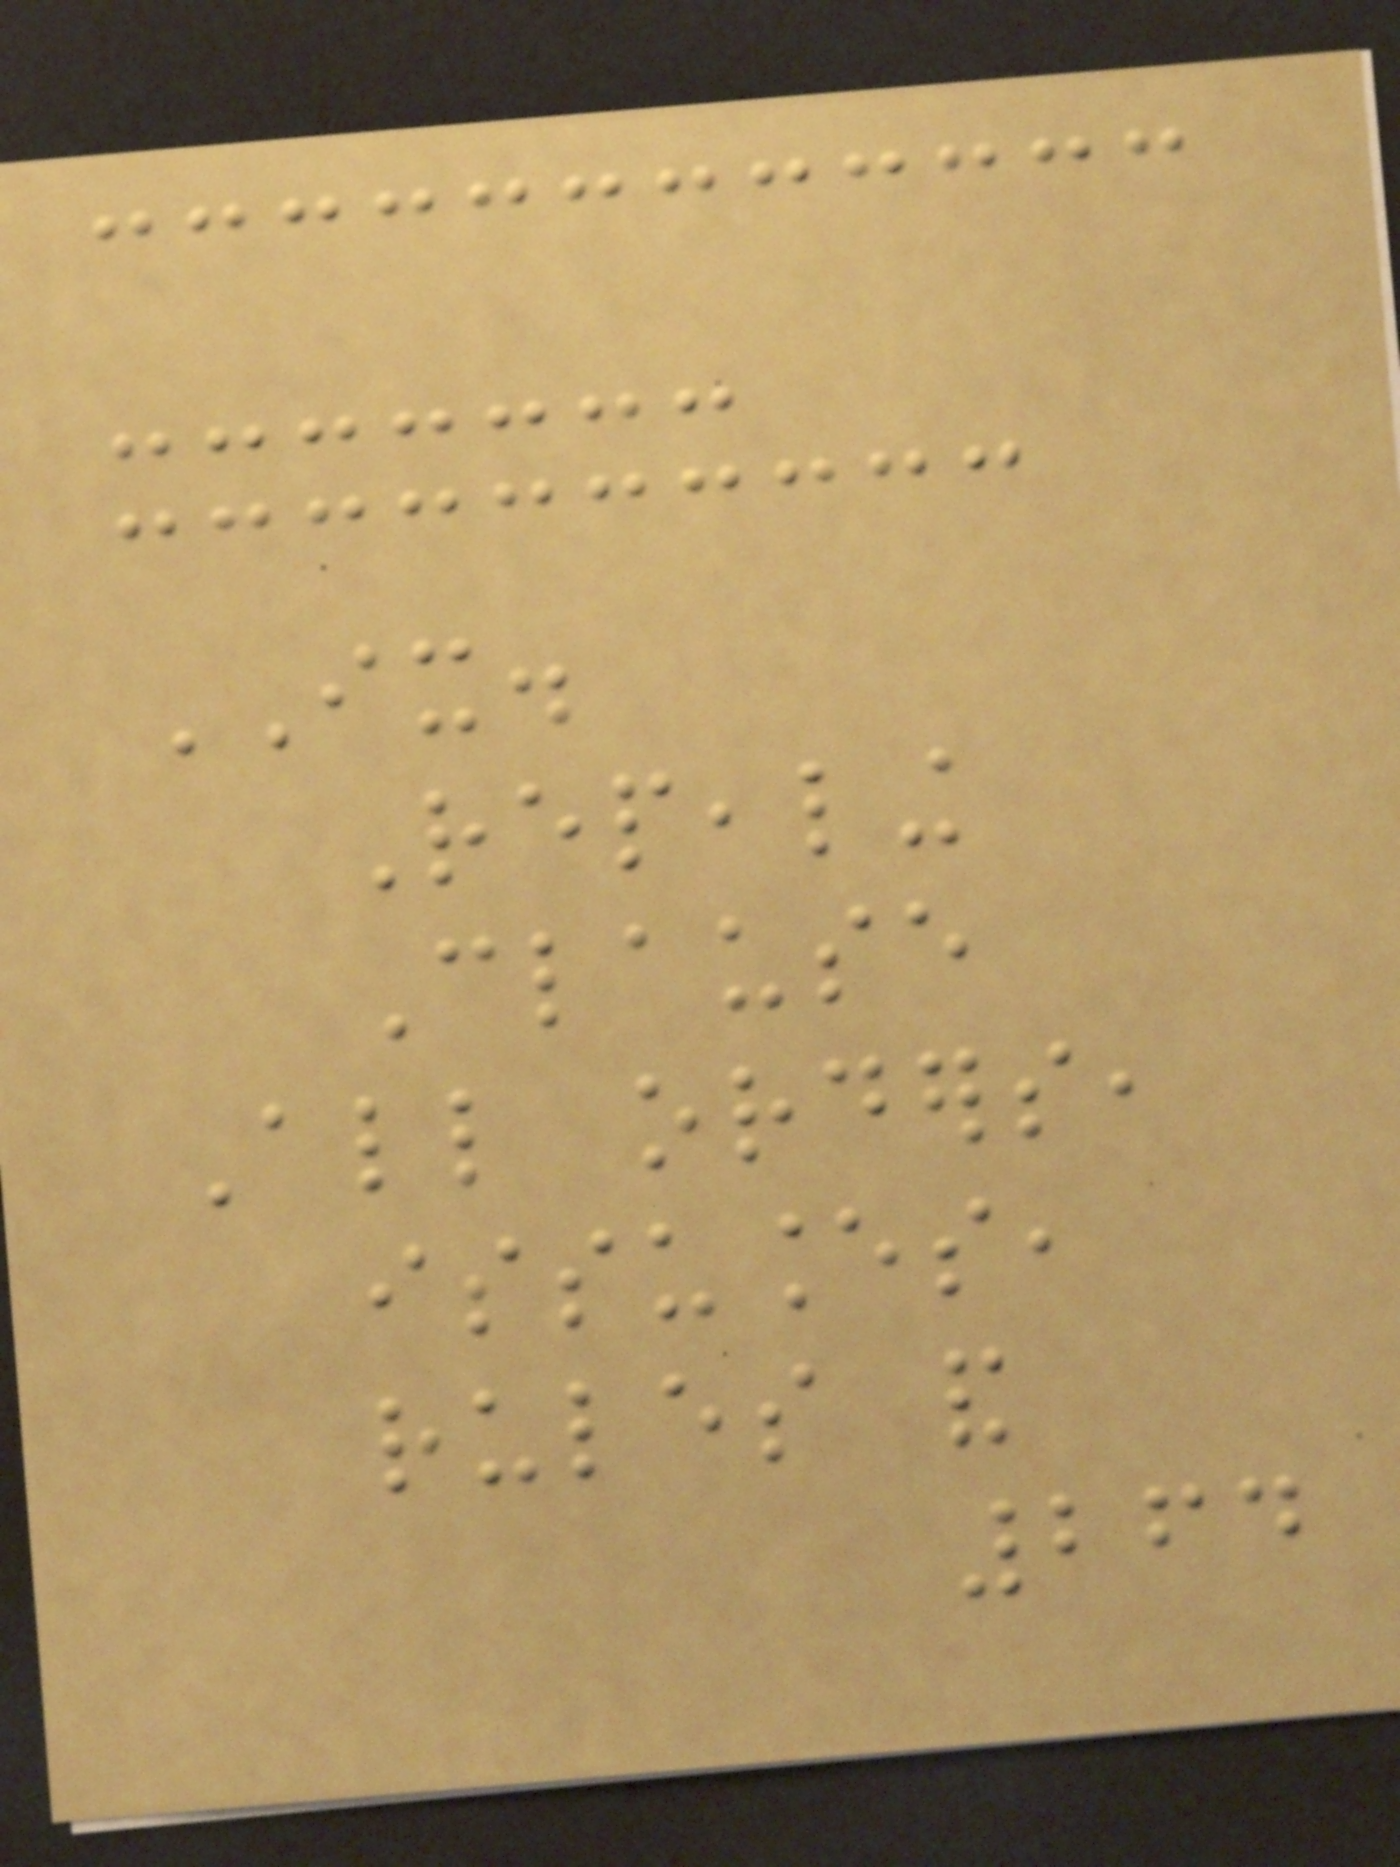IX.
Repealing
Clause
All orders,
issuances,
rules and
264
